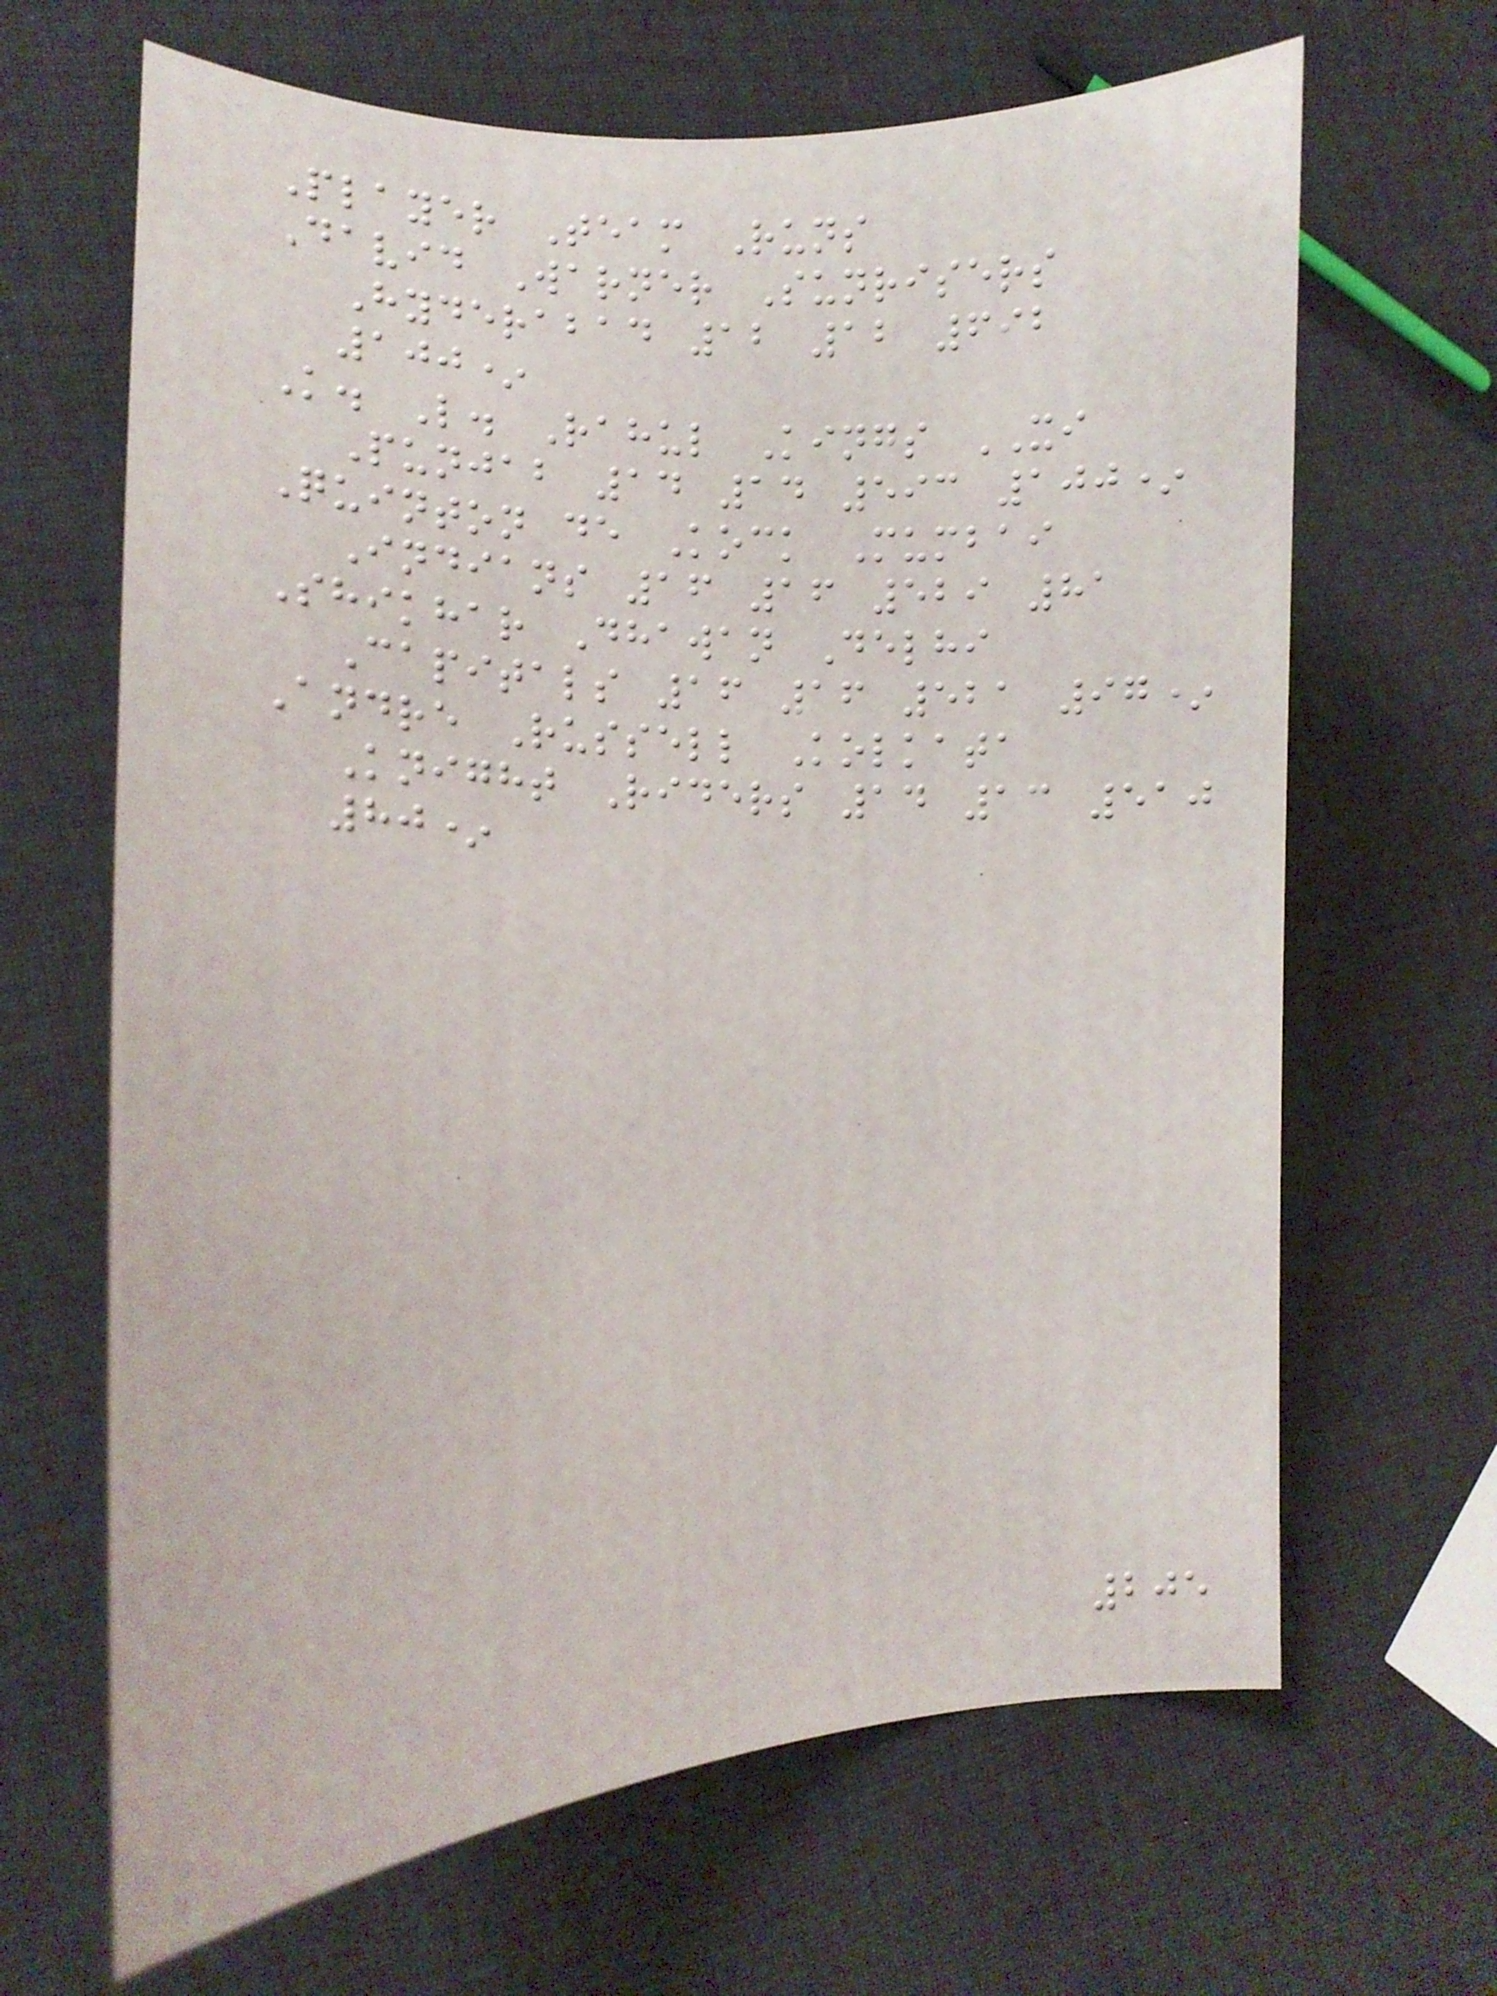Player Team Runs
David Warner Sunrisers
Hyderabad 12 12 692
100*
K. L. Rahul Kings XI
Punjab 14 14 593 100*
Quinton de Kock Mumbai
Indians 16 16 529 81
Shikhar Dhawan Delhi
Capitals 16 16 521 97*
Andre Russell Kolkata
Knight Riders 14 13 510
80*
205
